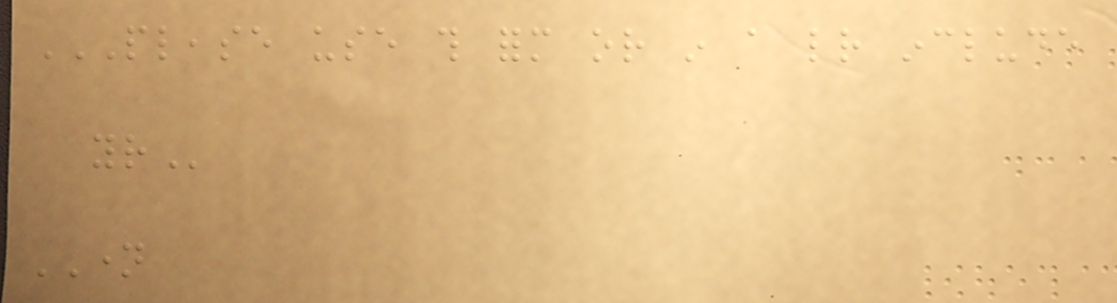PLEASE USE THIS FORM OR IN A LETTER INCLUDE
YOUR
NAME
